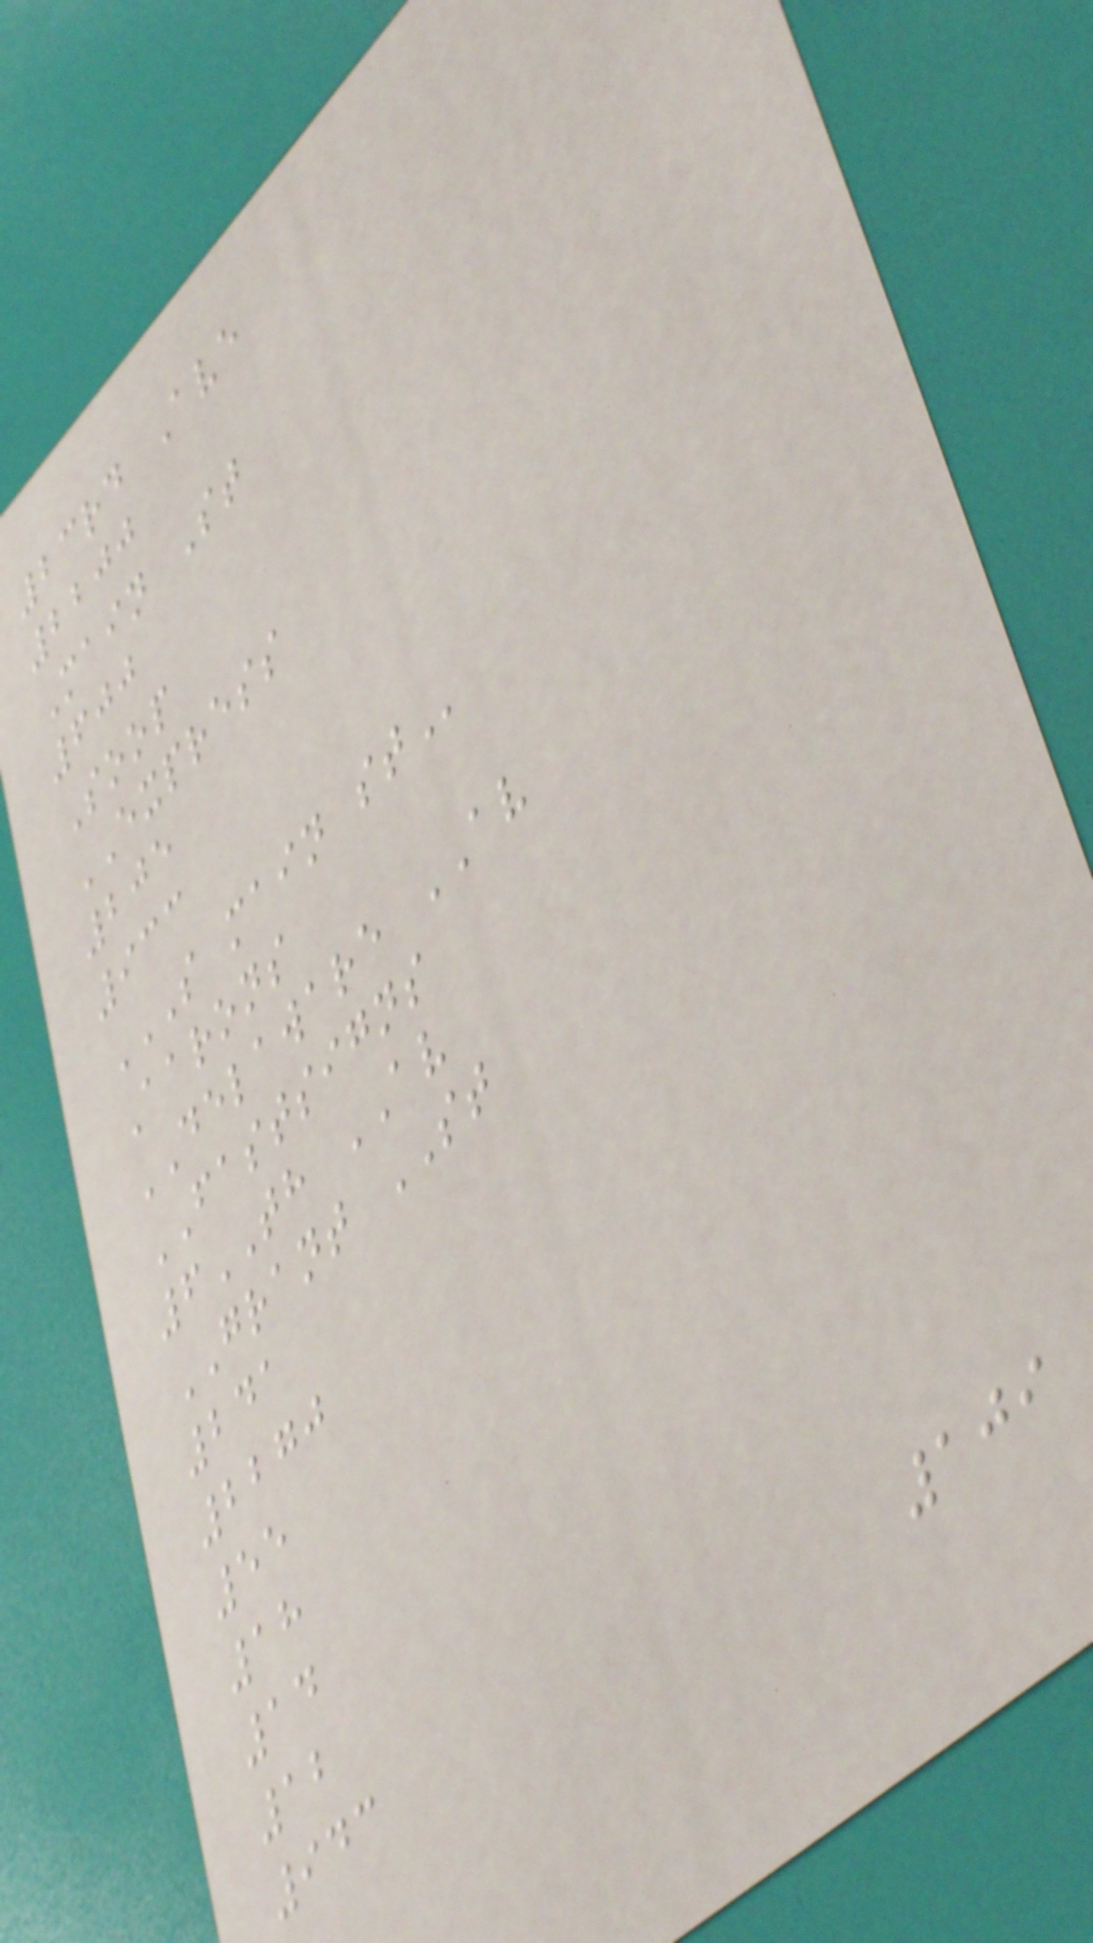23rd Ave
2200
Main St
600
Soop
EXPRESS
205
933
S MAIN ST
Aarons
DELAWARE AV
FASTSIGNS
6TH AV
GRANT ST
241
2270
55
18
14
12
943
109
